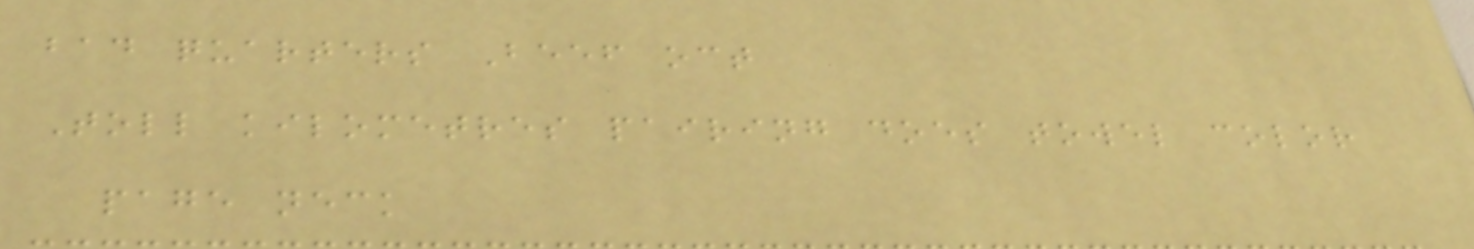bad quarters Beef oct
Toll kilometres pairing does towel color
page neck
